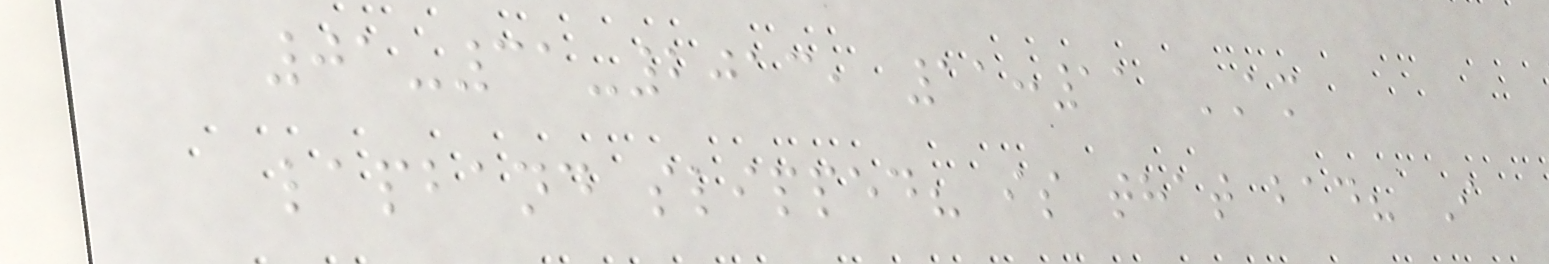01-31-2013, 11:11 AM
lapband slipped? is that bad? I
